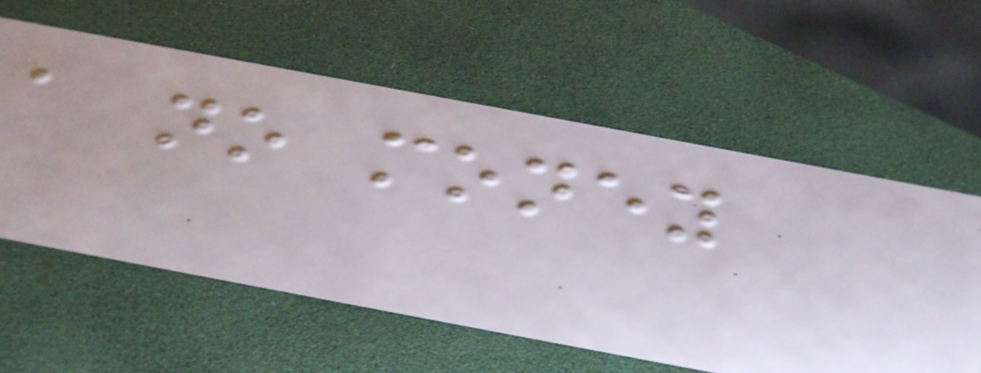a no money
